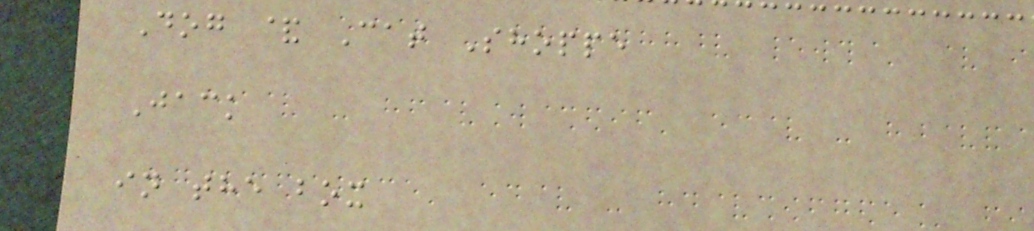Dog & Cat Shoppe
Jack
in the box
